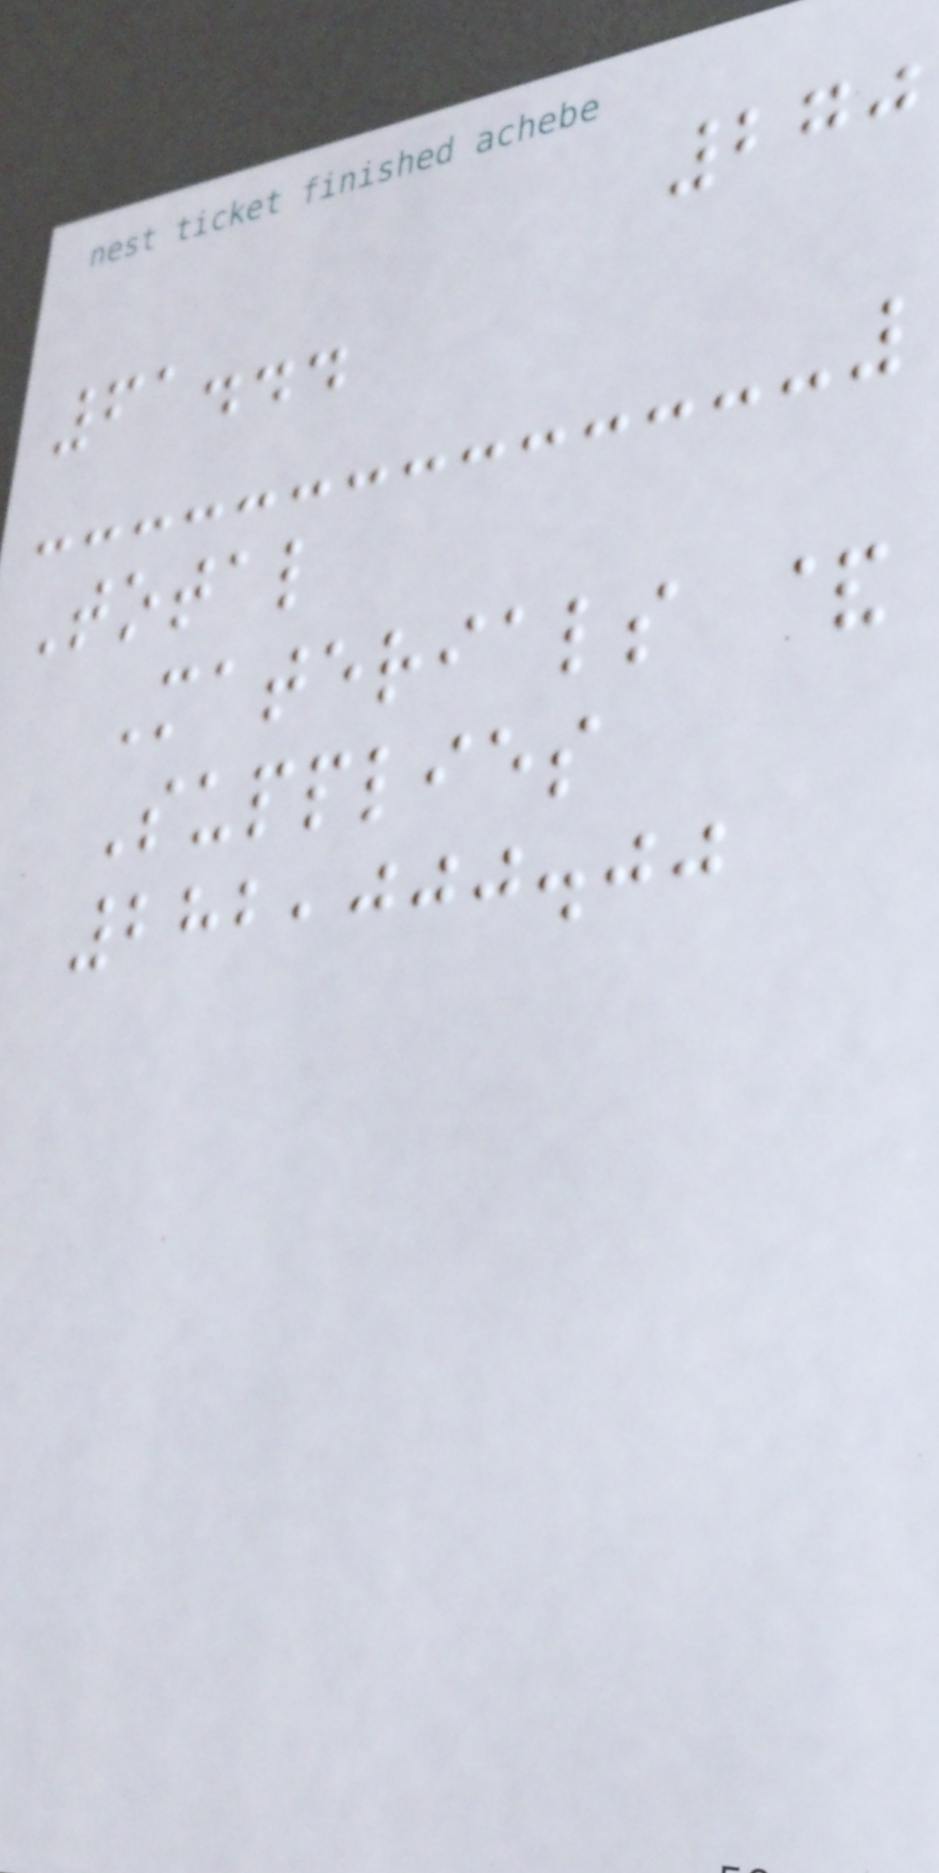270
61...
Total
Materials &
Supplies
282,000.00
